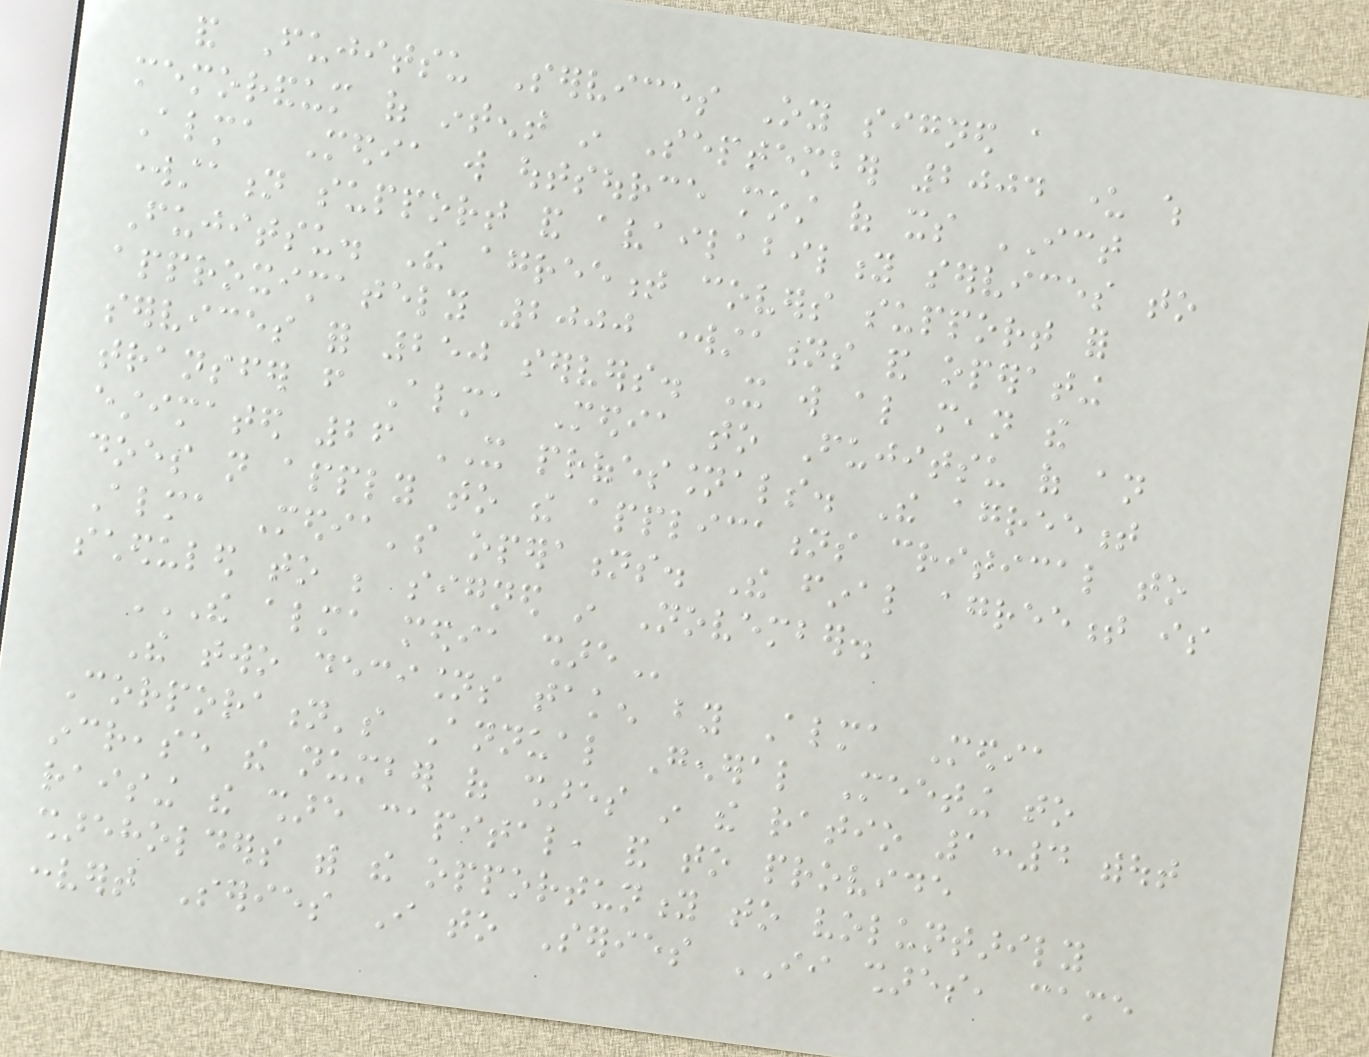and Fujitsu Services Oy signed a
memorandum of intent in September 2004 under which
Alma Media will outsource most of its ICT
workstation support and availability services to
Fujitsu. The agreement covers support for
approximately 2000 workstations and operating
services for 250 servers. It will also mean the
transfer from Alma Media to Fujitsu of an
estimated 26 IT professionals. The agreement
does not apply to the applications critical to
Alma Media's operations. The final agreement is
scheduled to be signed in November.
THE ALMA MEDIA SHARE
The two decisions taken by Alma Media
Corporation's Annual General Meeting to
increase the number of shares in the ratio 1:4 without
raising the share capital, and to provide
shareholders with the opportunity to voluntarily
convert Series I to Series II shares, came
